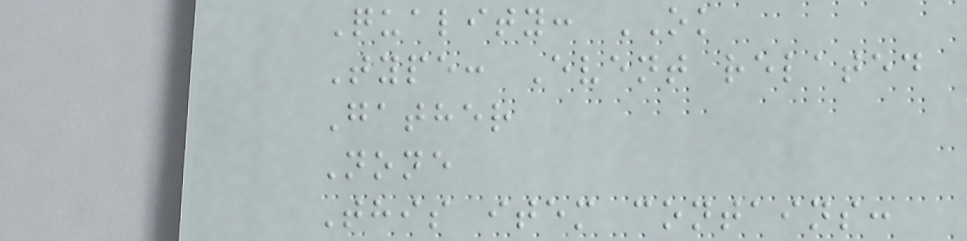Quality: OK
Type: Event related
Gather
None
This item contains:
